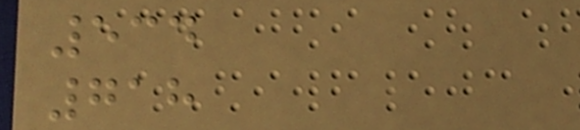534
718
